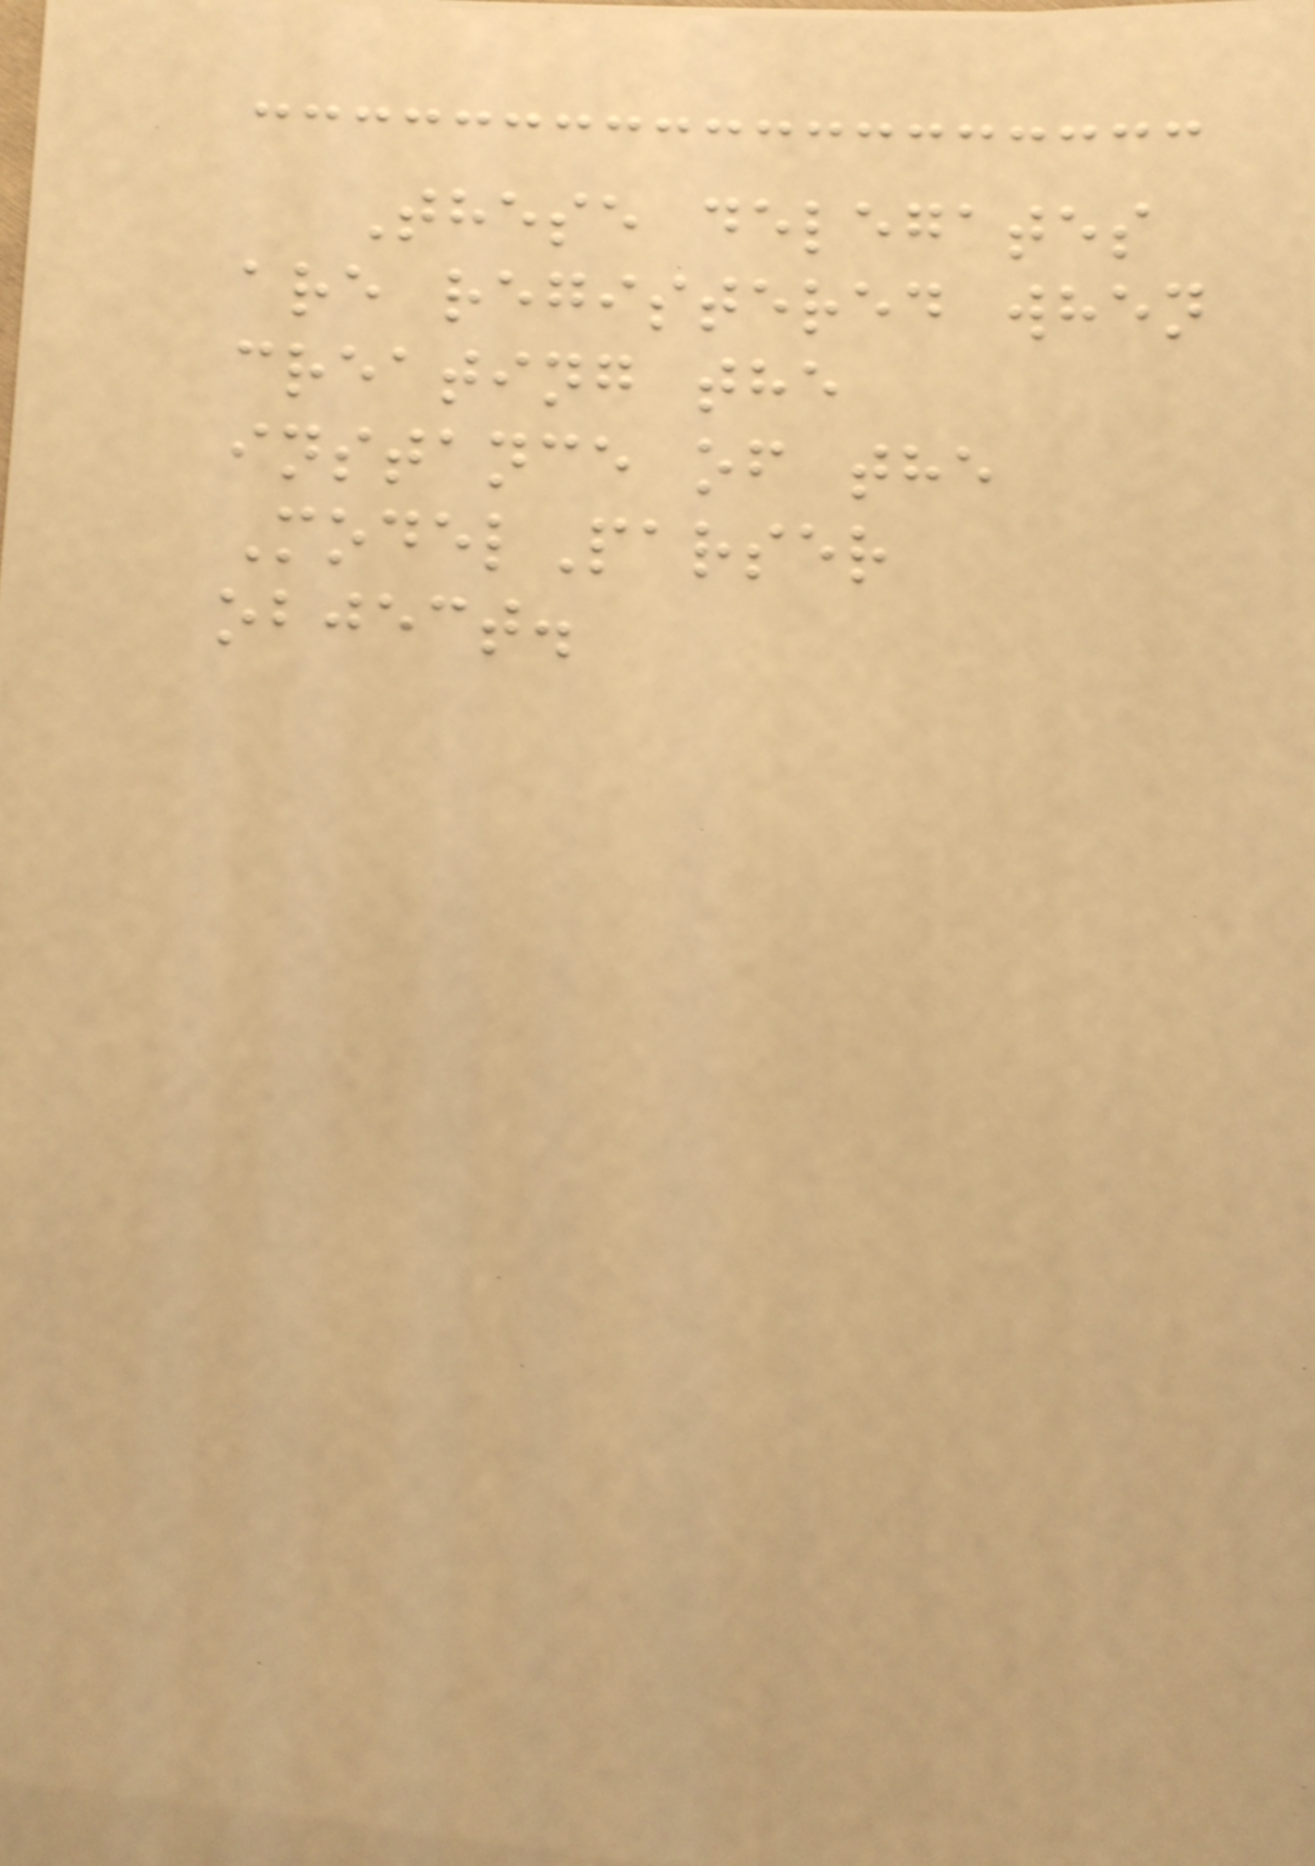These delegates
are registered when
creating the
instance of the
ModelParser
object.
